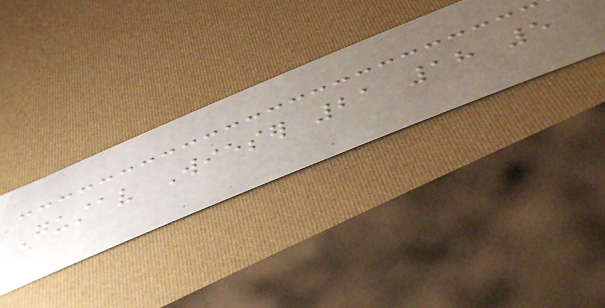Gustav Wieser 21 18 5
